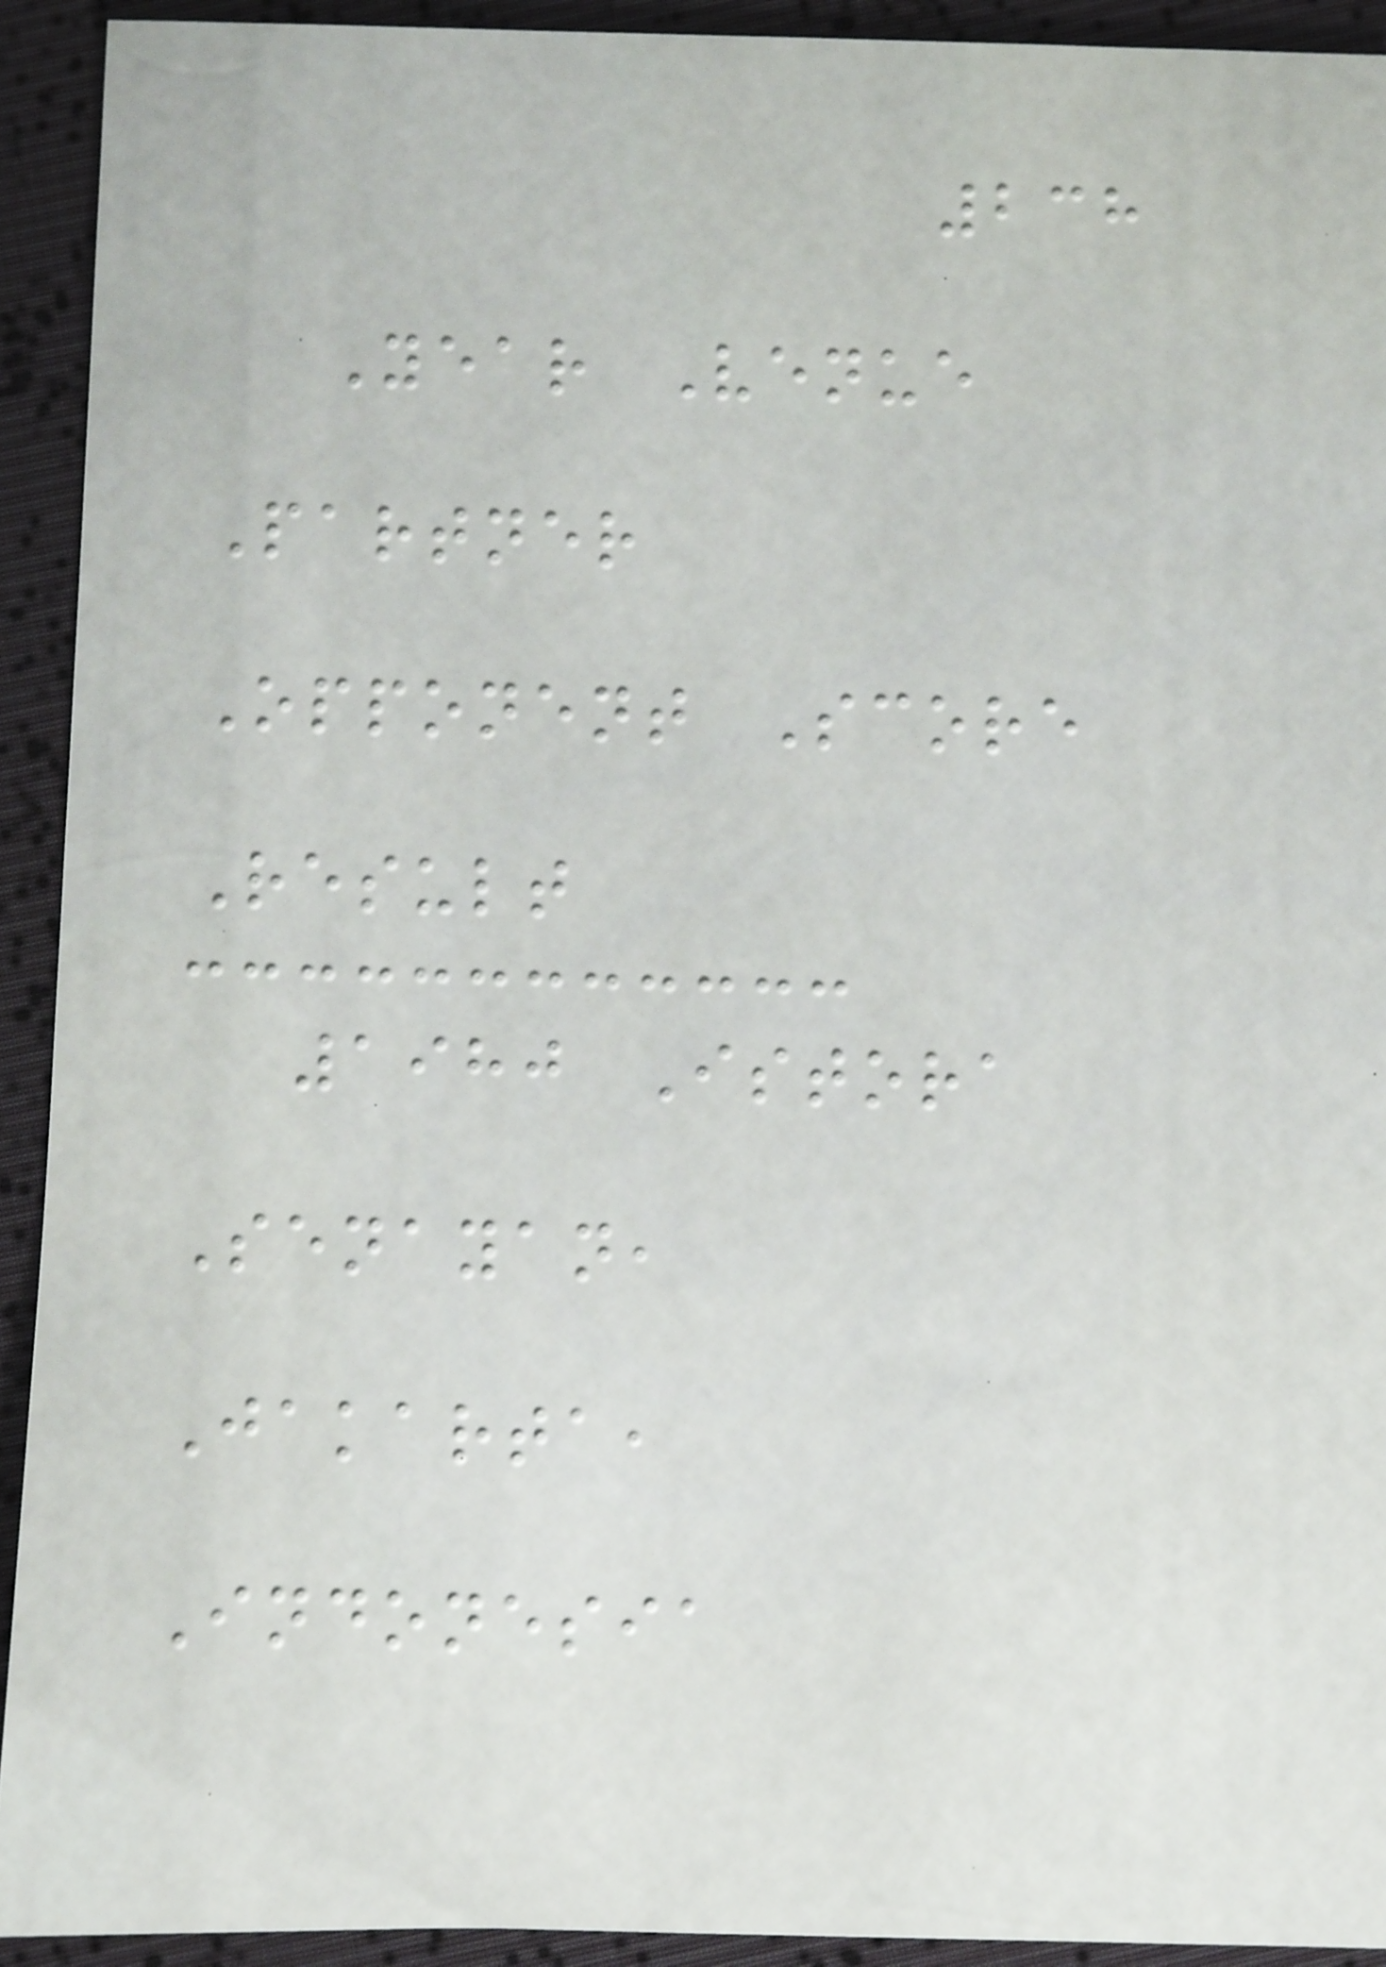238
Year Venue
Partner
Opponent Score
Result
1980 Istora
Senayan,
Jakarta,
Indonesia
